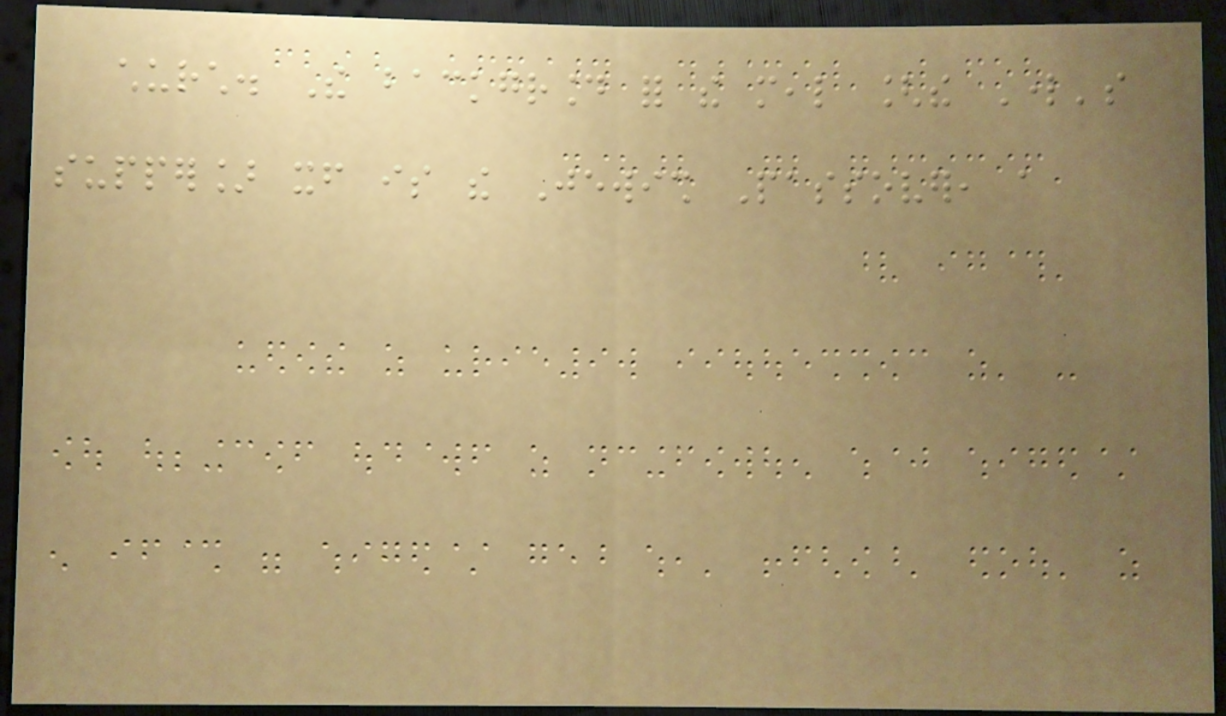church. The background for the meal [the Lord's
supper] itself is the Jewish Passover, a
